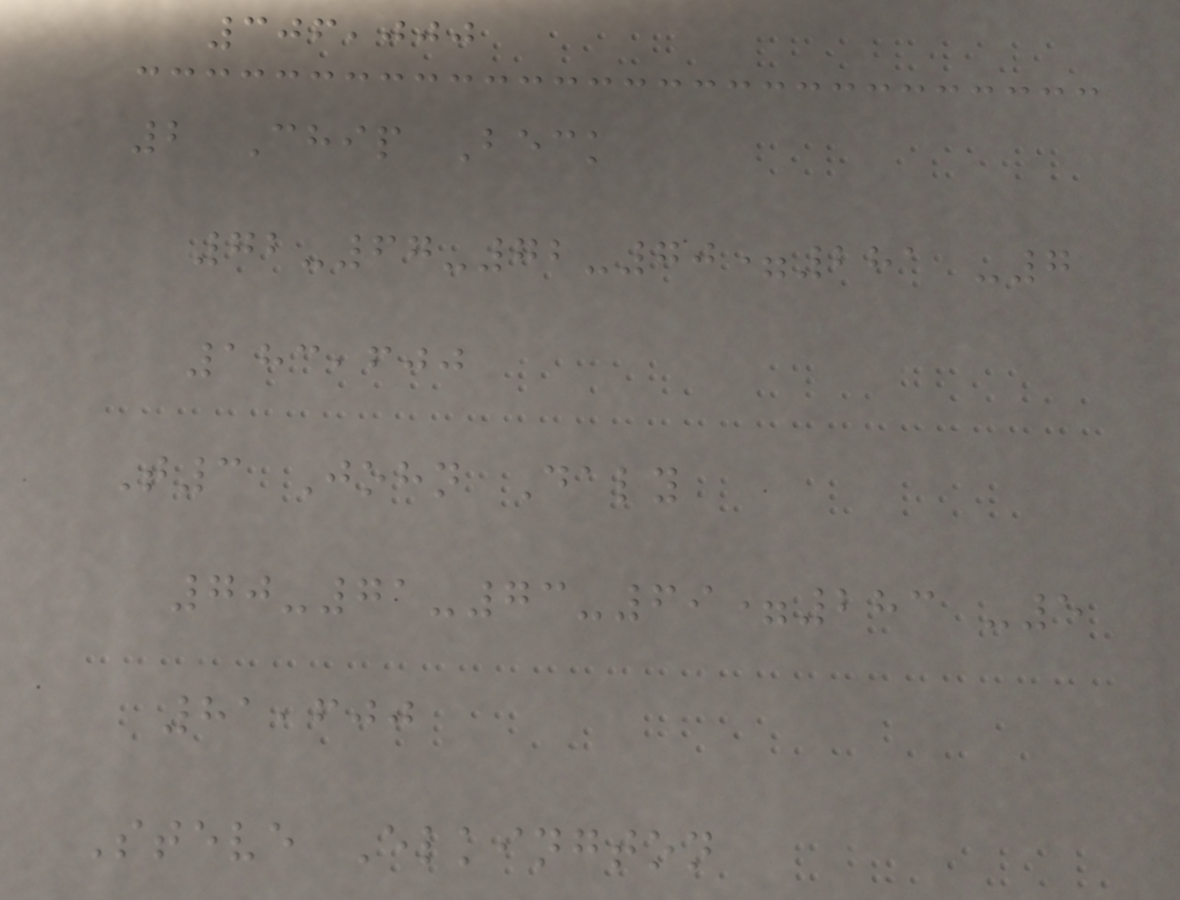306,000
2 Chip Beck
72-67-72-70=281 -7
183,600
T3 John Daly
70-71-73-69=283 -5
81,600
Steve Elkington
